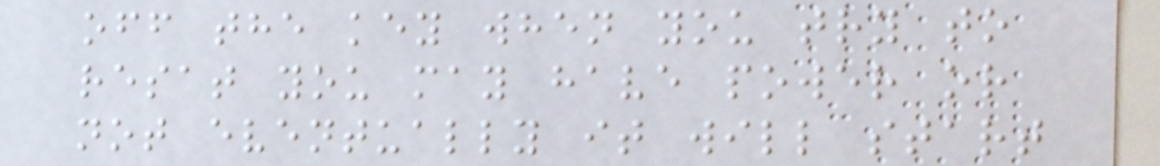off the key when you try to
resat you may have power or
not eventually it will start
